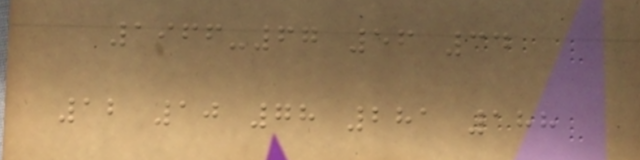1966-67 56 34
12 10 78 281 188
